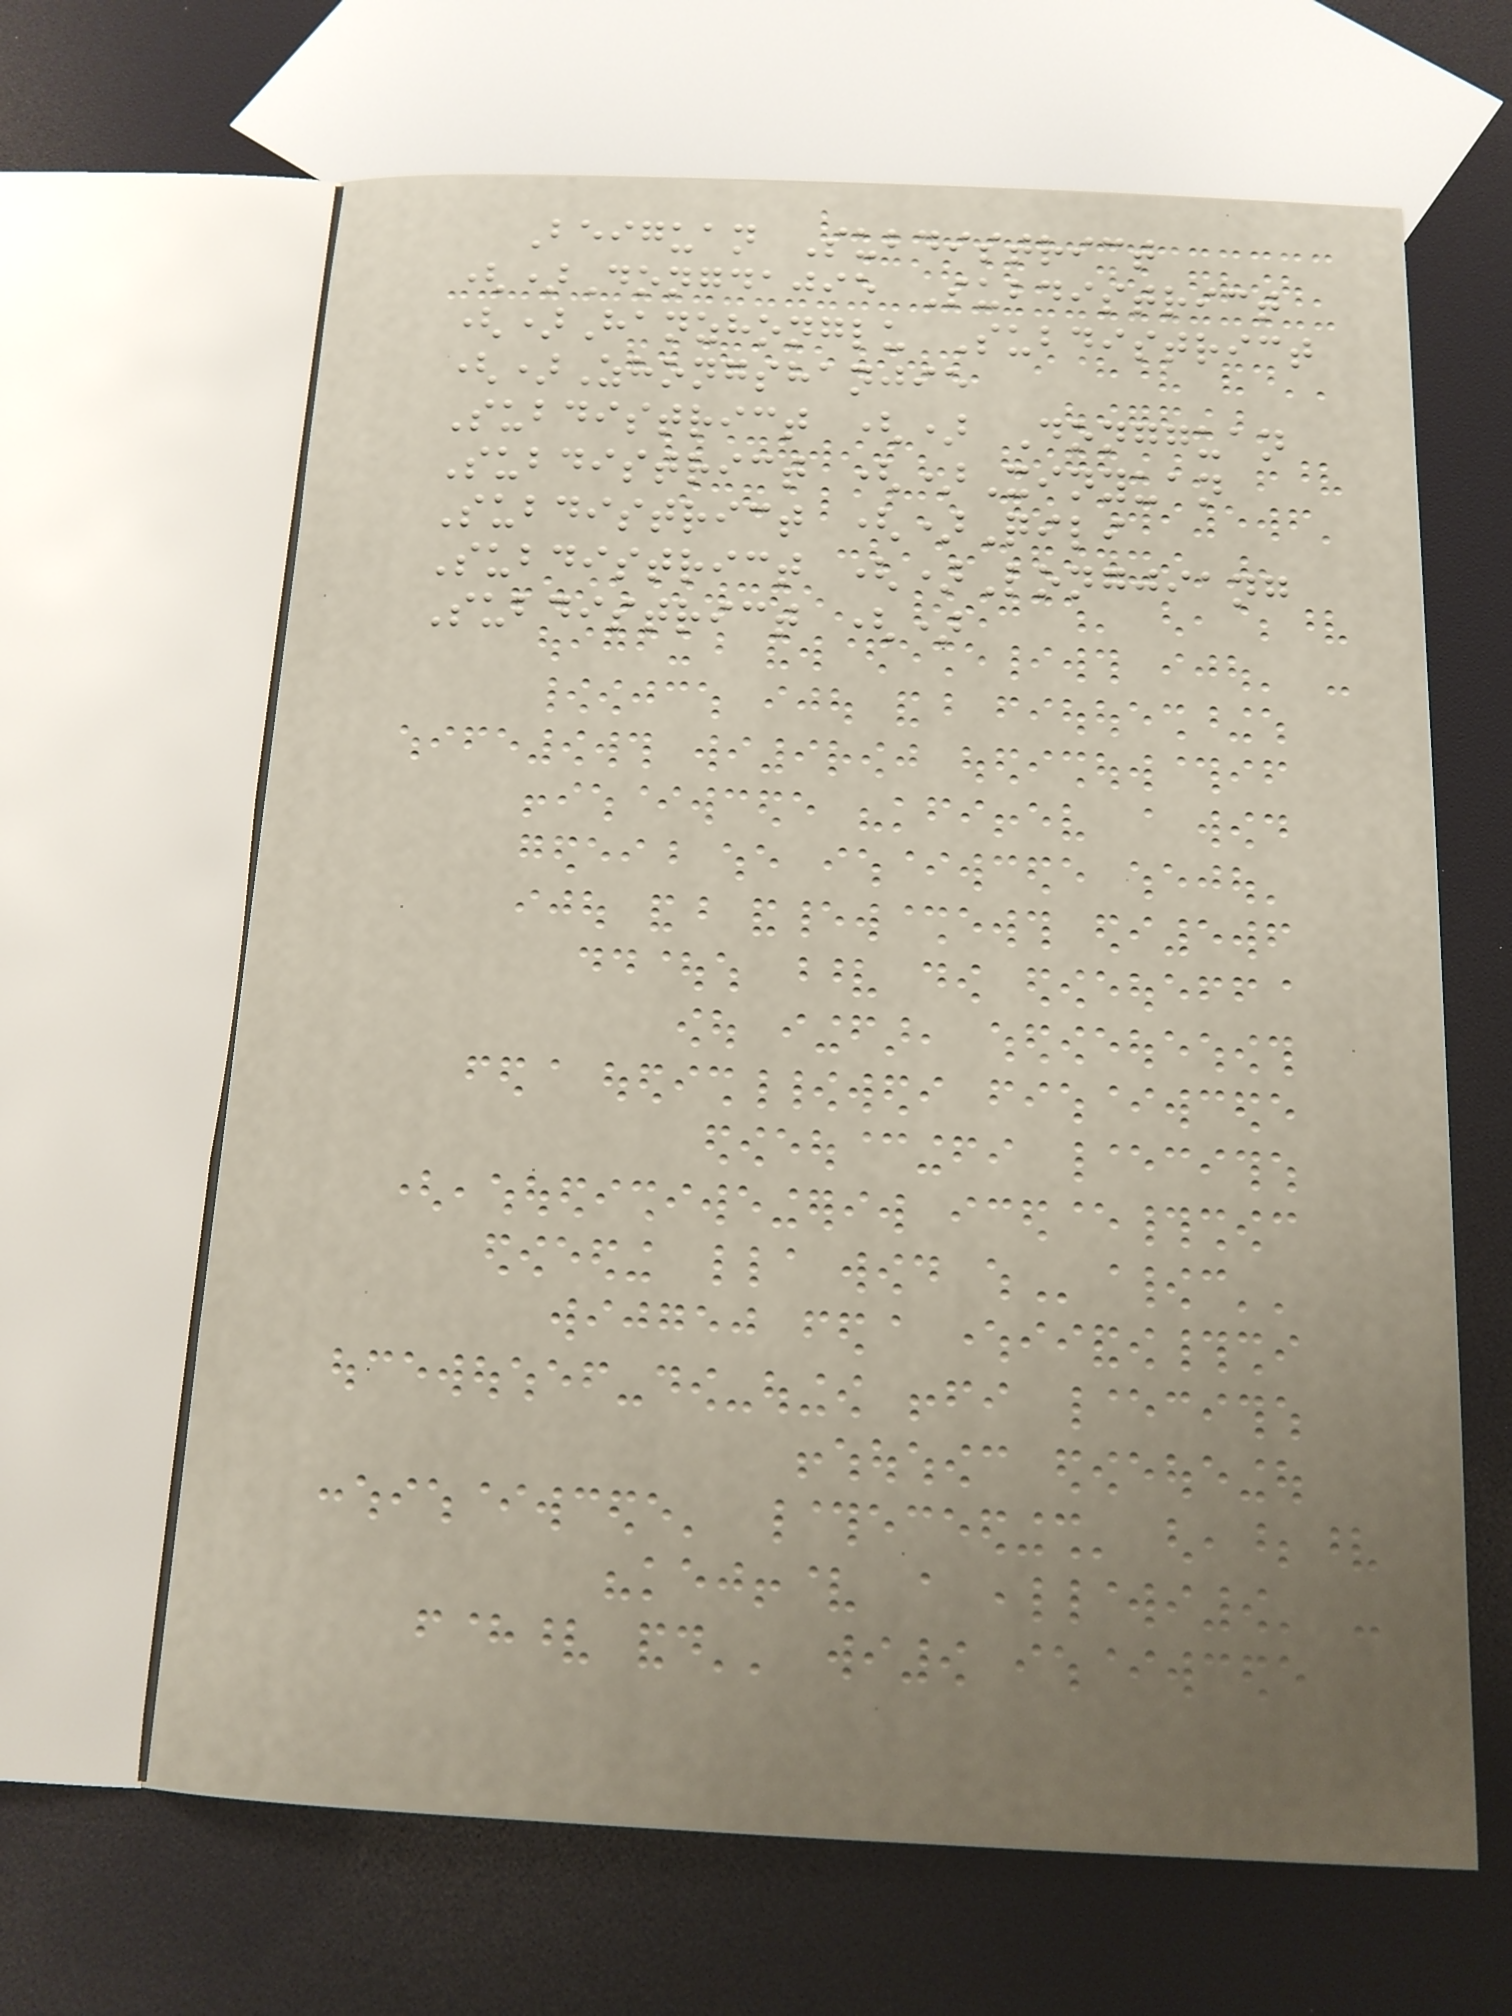Beiguan Subdistrict
()Dongdajie Subdistrict
()Hanzhonglu Subdistrict
()Zhongshanjie
Subdistrict () Dongguan
Subdistrict ()Xinyuan
Subdistrict ()Qili
Subdistrict ()Longjiang
Subdistrict ()
